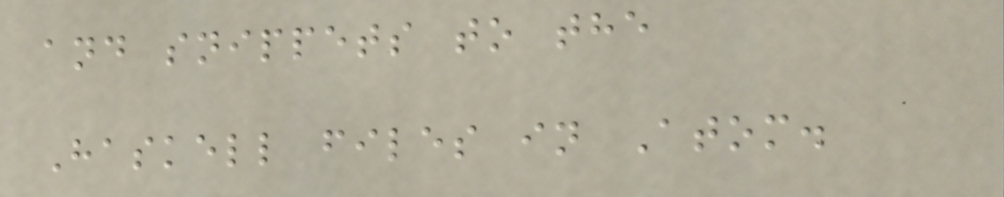and snippets to the
Haskell files in Atom.
